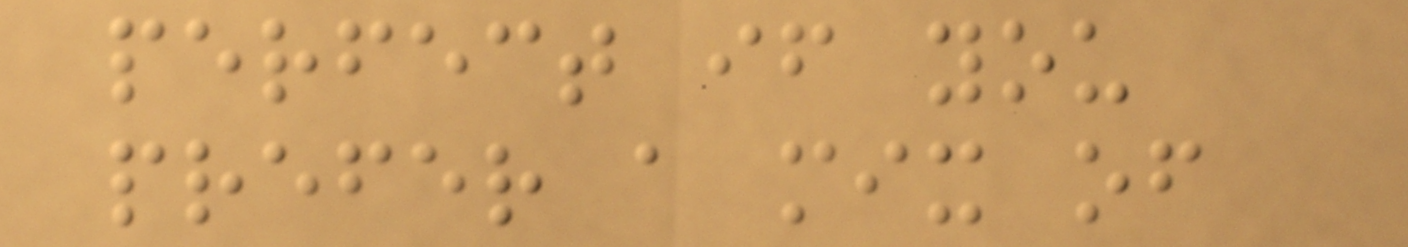perfect if you
prefer a mix of
